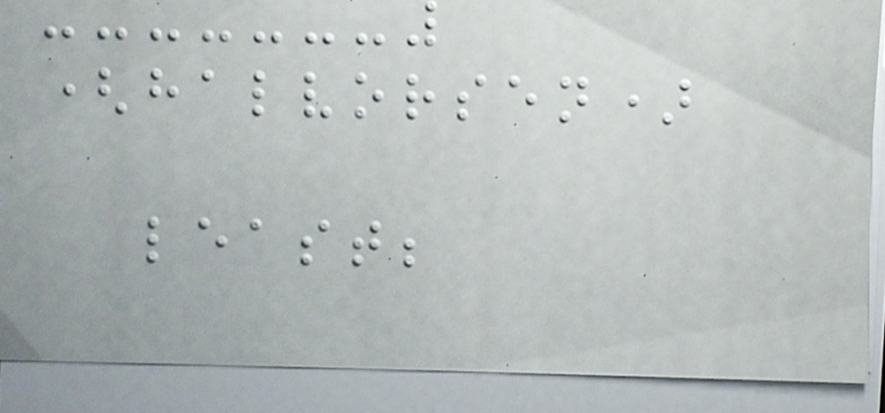(halvorsen)
least;
